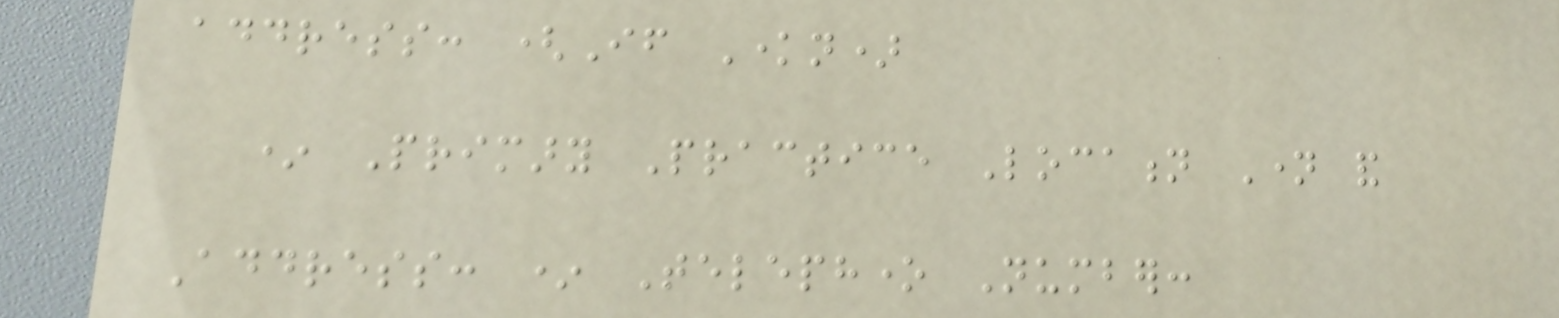address: (If Known)
* Primary Practice Location Name and
Address: * Telephone Number:
